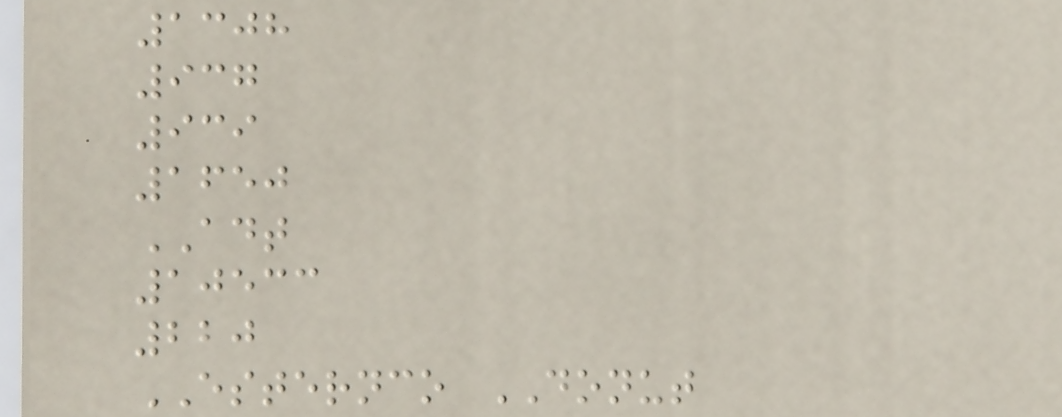1308
937
939
1650
ADT
10533
220
ESTERNCO DONUT
